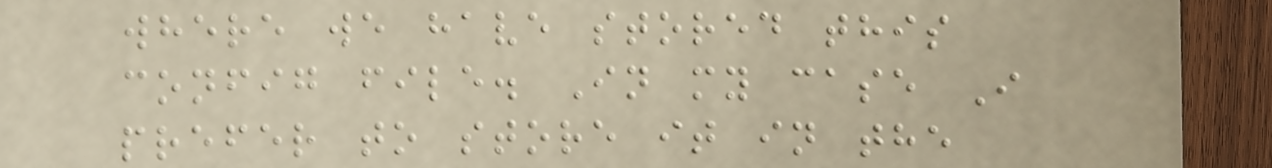where we have stored this
config file. In my case I
prefer to store it in the
